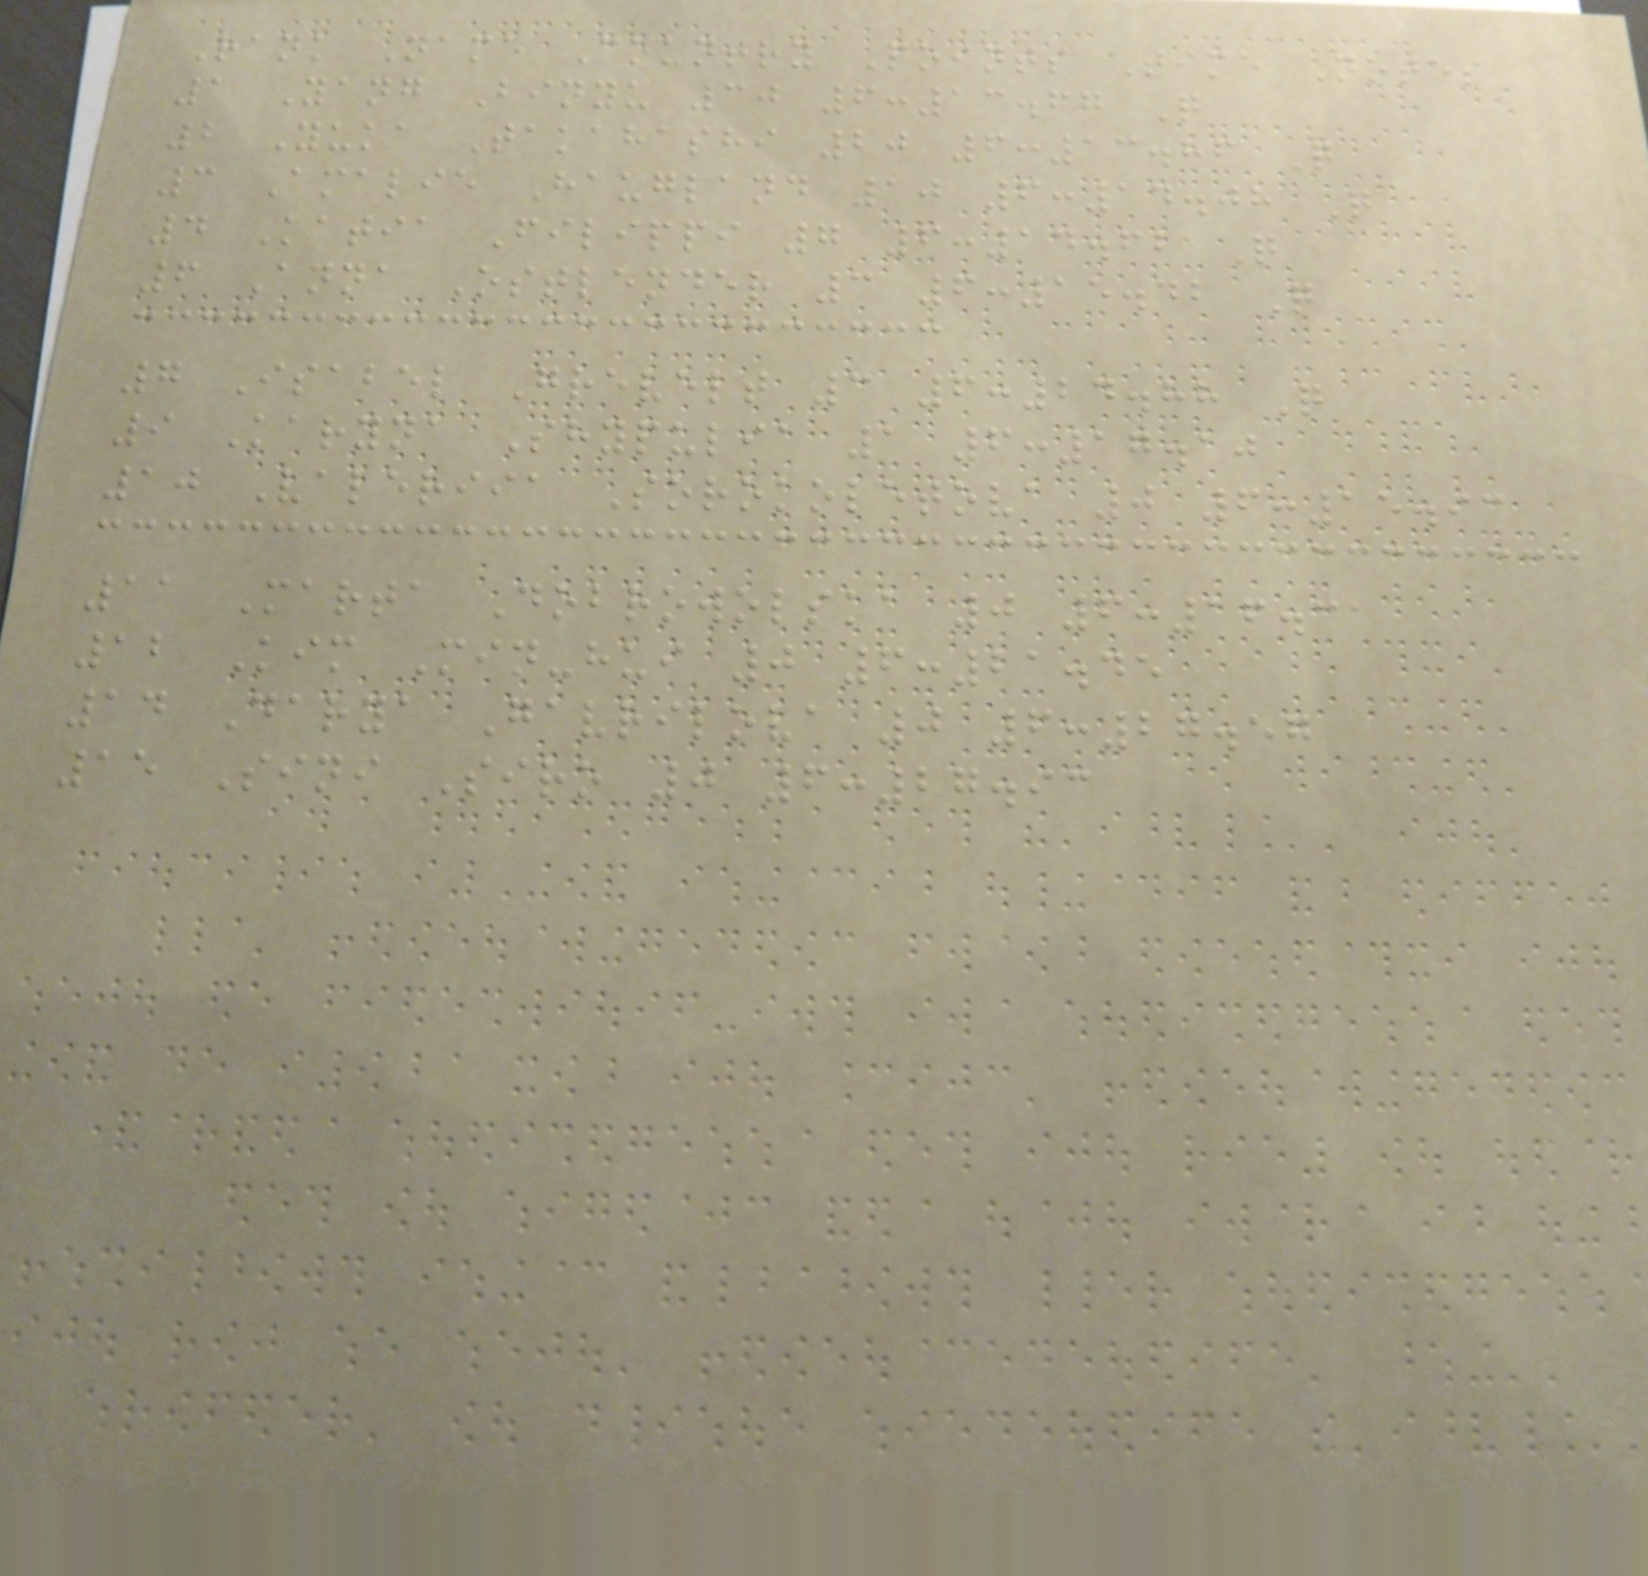Rank Name Country Points Time Notes
1 Yang Binyu 30 6:13.67 Q
2 Yuka Takahashi 20 6:13.86 Q
3 Amalie Haugland 10 6:14.08 Q
4 Katia Filippi 7 6:14.62 Q
6 Anna Ostlender 3 6:15.42 Q
7 Isabel Grevelt 3 6:24.88 Q
9 Karyna Shypulia 1 6:17.10
10 Valeriia Sorokoletova 0 6:15.93
11 Marta Dobrowolska 0 6:16.31
12 Kim Min-hui 0 6:21.45
14 Darya Gavrilova 0 6:27.57
15 Sini Siro 0 6:27.93
